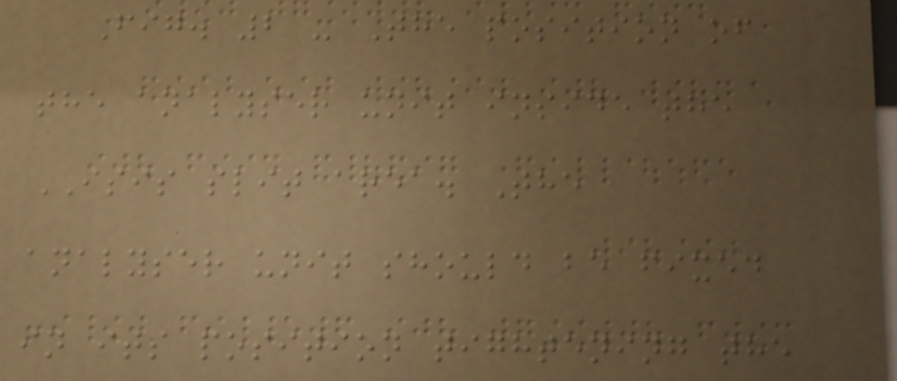Fig. 2 - The position of
the analyser unit inside the
ISIS slit area. The
analyser unit should be fixed
in its position tightening the
